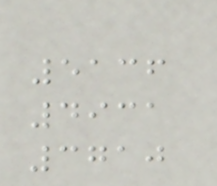5136
4931
3710
